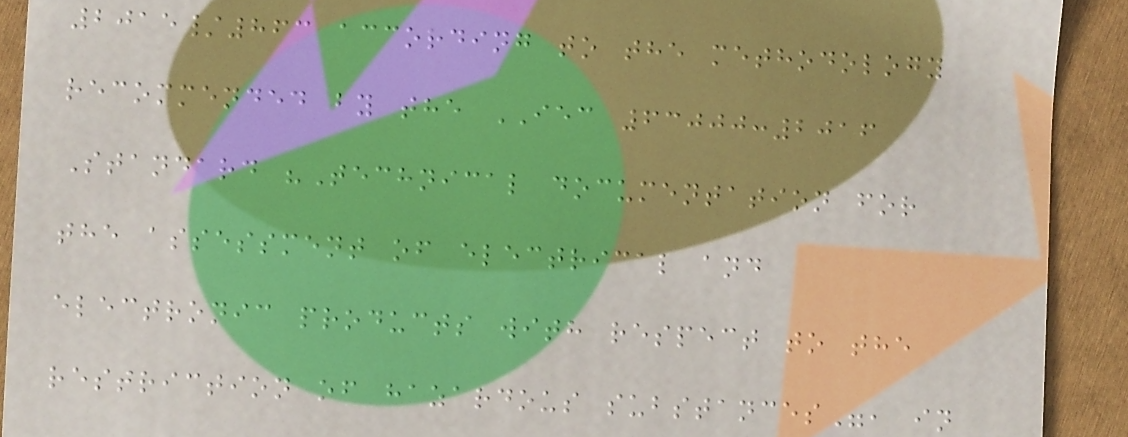2015/863 according to the methodology
recommended by the IEC 63000:2016
Standard "Technical documentation for
the assessment of electrical and
electronic products with respect to the
restriction of hazardous substances", in
